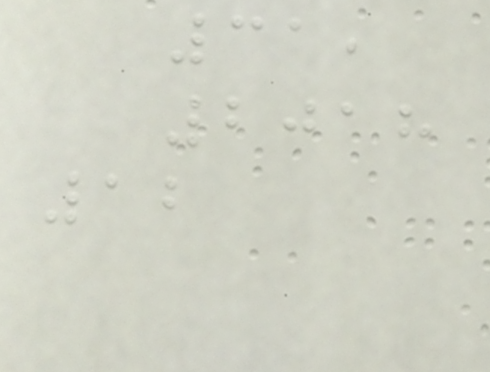31,
2018
12
